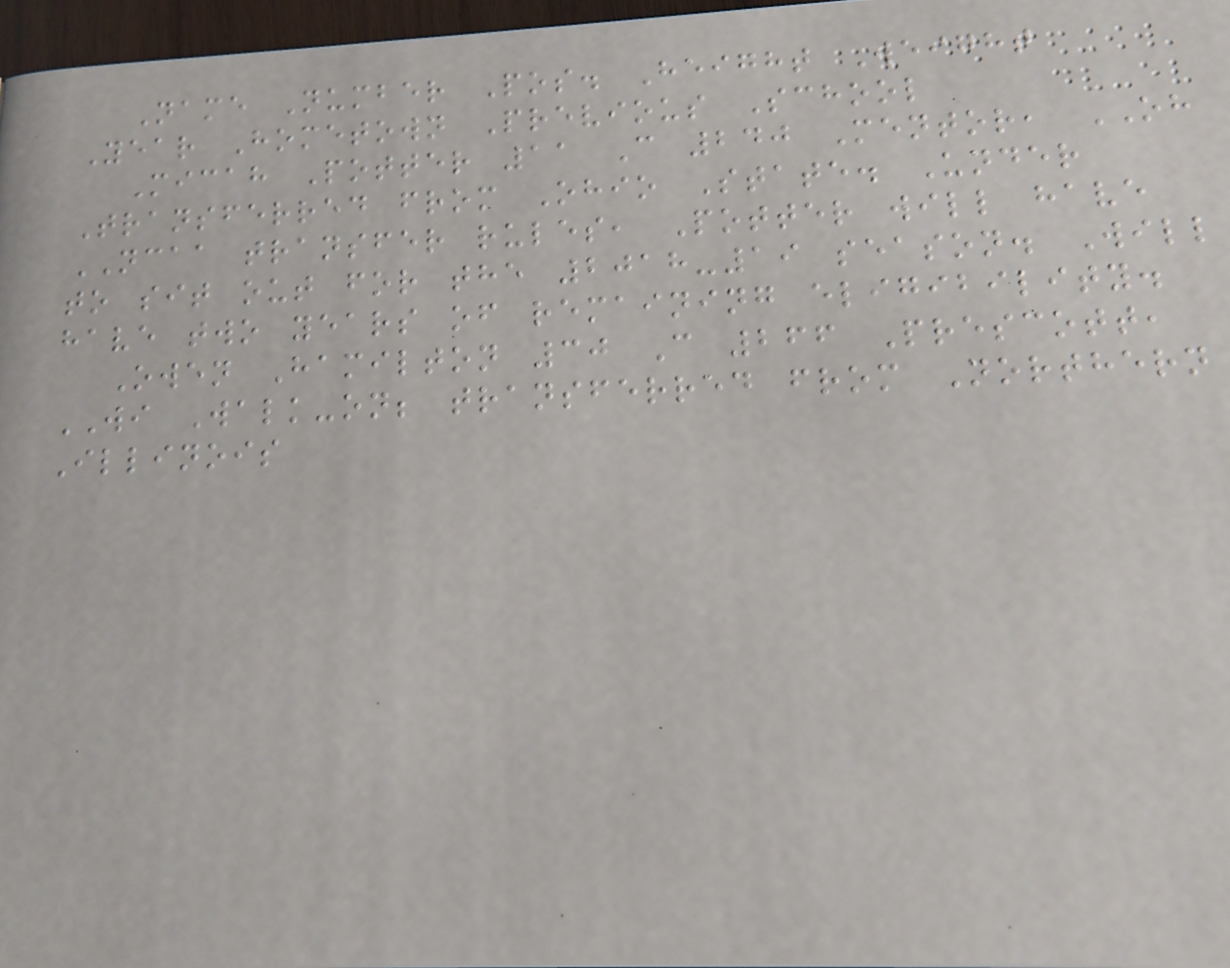Name Number Pos. Height Weight
Year Hometown Previous School
Micah Potter 11 C 240 Mentor, OH
Transferred from Ohio State. Under
NCAA transfer rules, Potter will have
to sit out for the 2018-19 season. Will
have two years of remaining eligibility.
Owen Hamilton 30 C 266 Prescott,
WI Walk-on; transferred from Northern
Illinois
